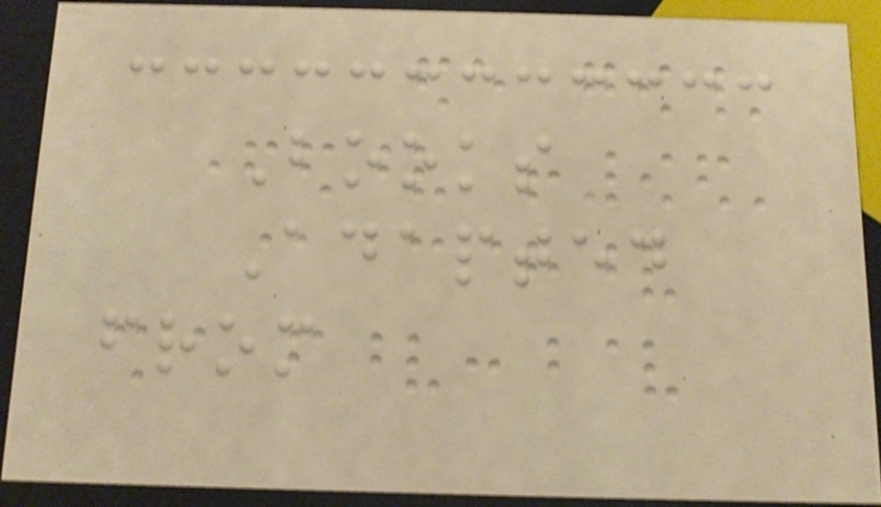Books
Adapted
from
